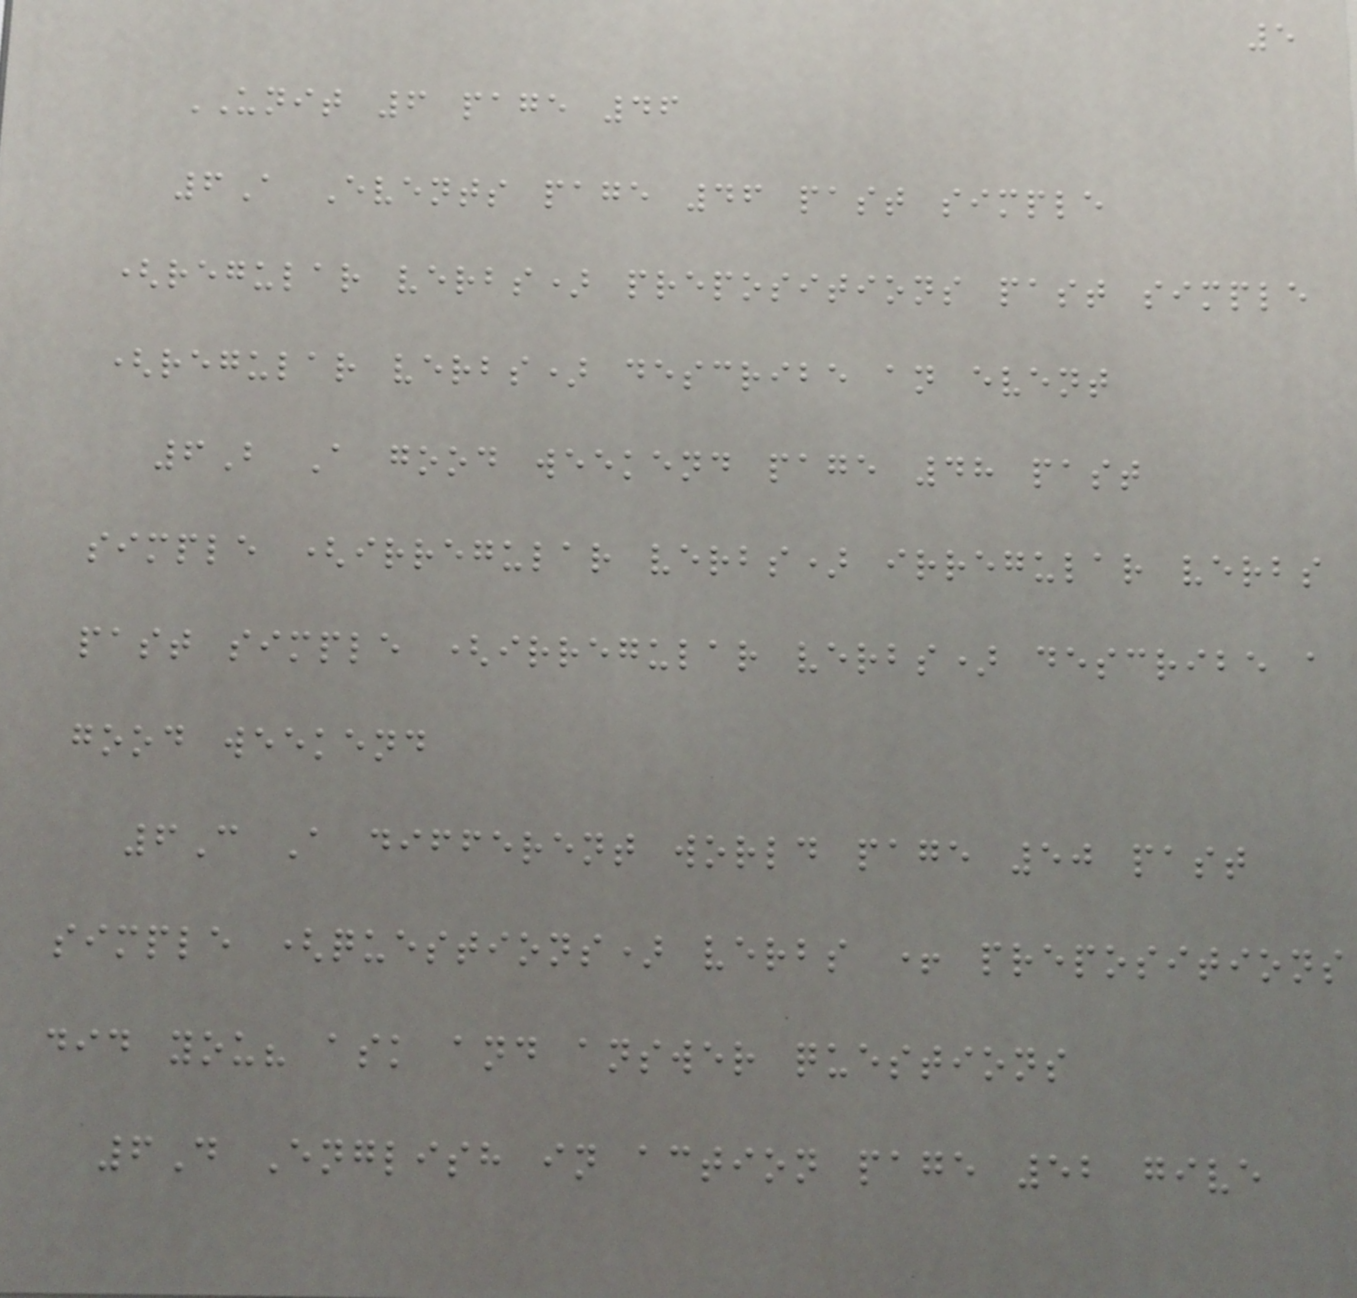5
UNIT 6 page 46
6A Events page 46 past simple
(regular verbs) prepositions past simple
(regular verbs) describe an event
6B A good weekend page 48 past
simple (irregular verbs) irregular verbs
past simple (irregular verbs) describe a
good weekend
6C A different world page 50 past
simple (questions) verbs + prepositions
did you? ask and answer questions
6D English in action page 52 give
